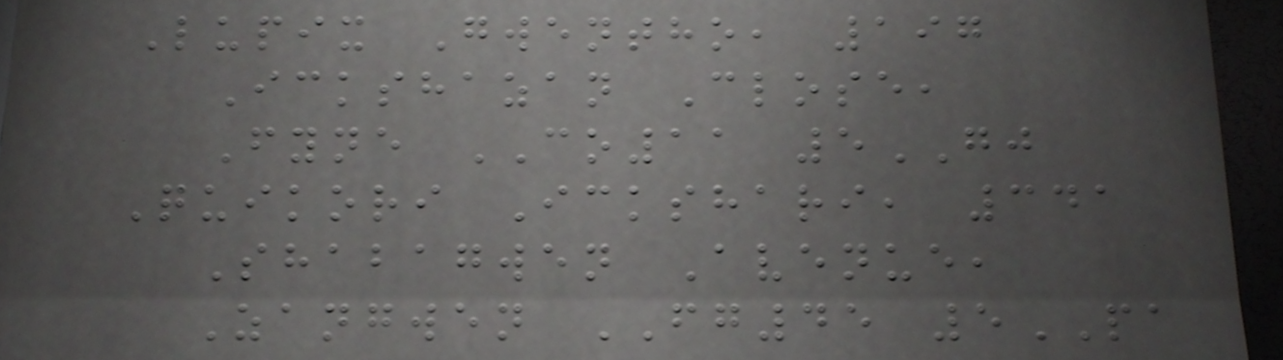Lupix Gwentho, 197
Ickshazan Close,
Fyne CO11 5GJ
Quikori Ickshari, 341
Shabagwen Avenue,
Zangwen FG45 5PA
